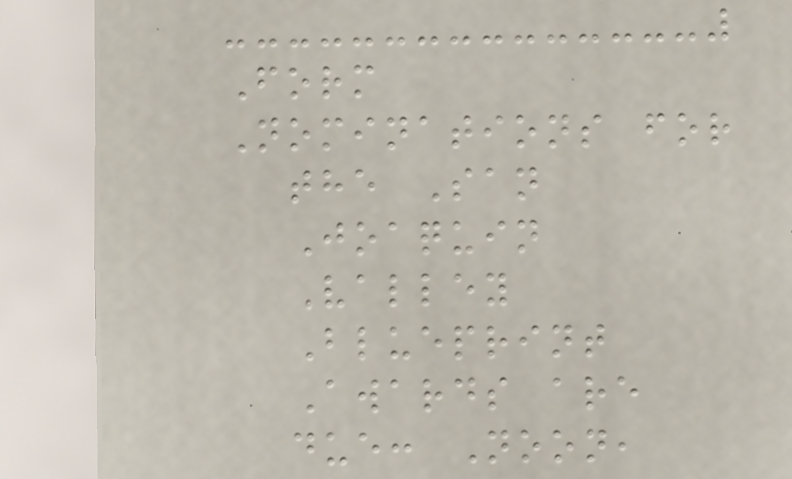Form
Nominations for
the San
Joaquin
Valley
Blueprint
Awards are
due: Noon,
